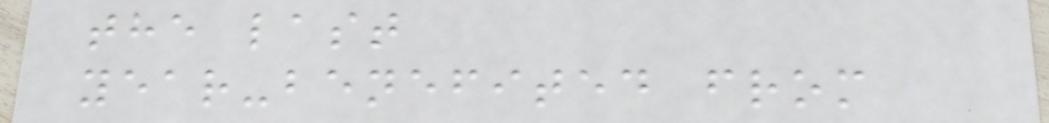the last
year-benefited from
